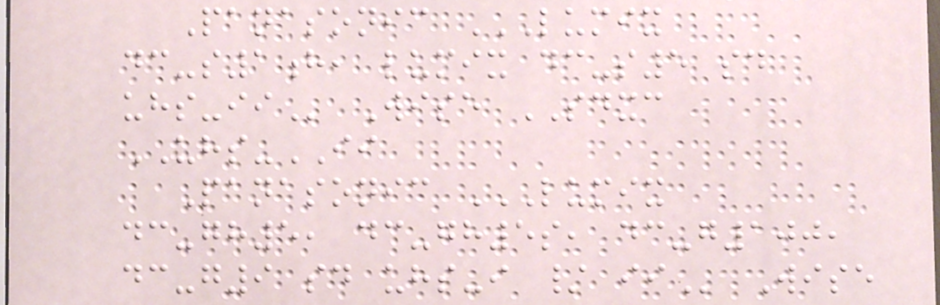Panasonic LUMIX
DC-S1H, LUMIX DC-S5 SD
UHS-II Wise SDXC
UHS-II
Panasonic LUMIX
DC-GH5, DC-GH5S, DC-G100,
DC-G9 SD UHS-I / II Wise
